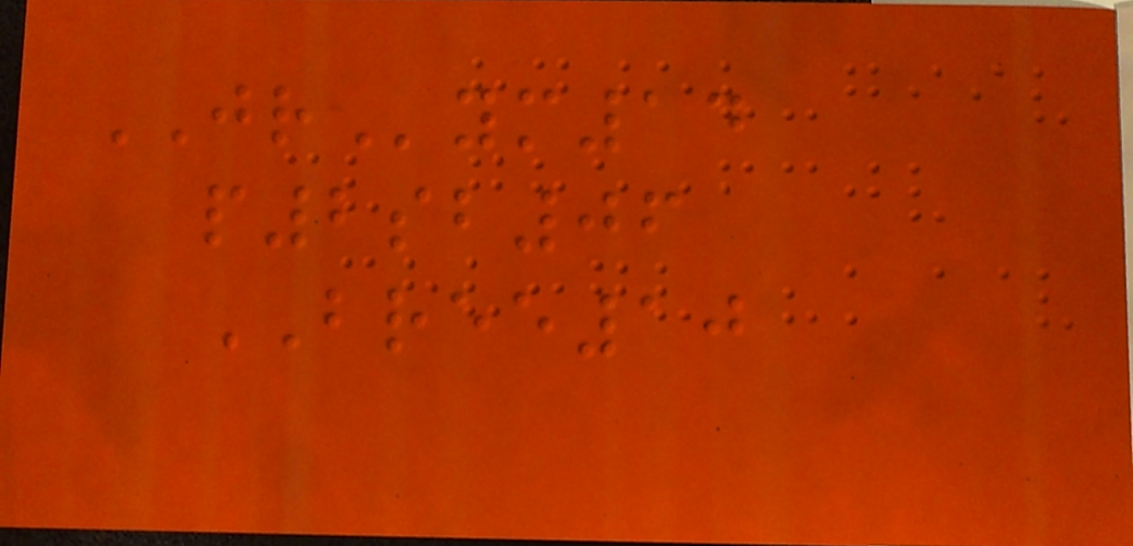JRym14
p2sb06
BREE10
